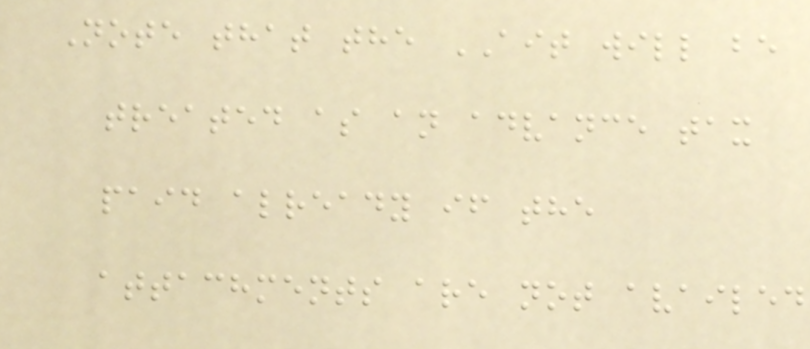Note that the AIT will be
treated as an advance tax
paid already if the
attachments are not availed
